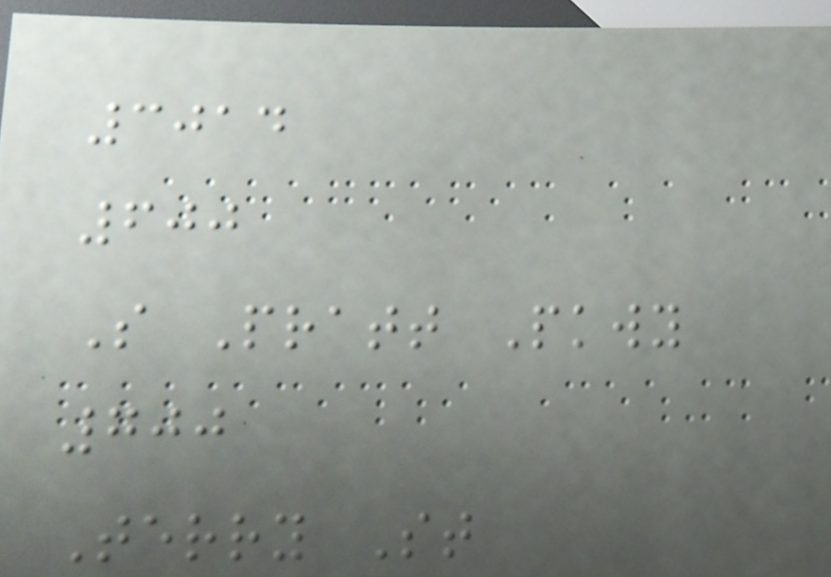3014
600
S Pratt Pkwy
700
Terry St
